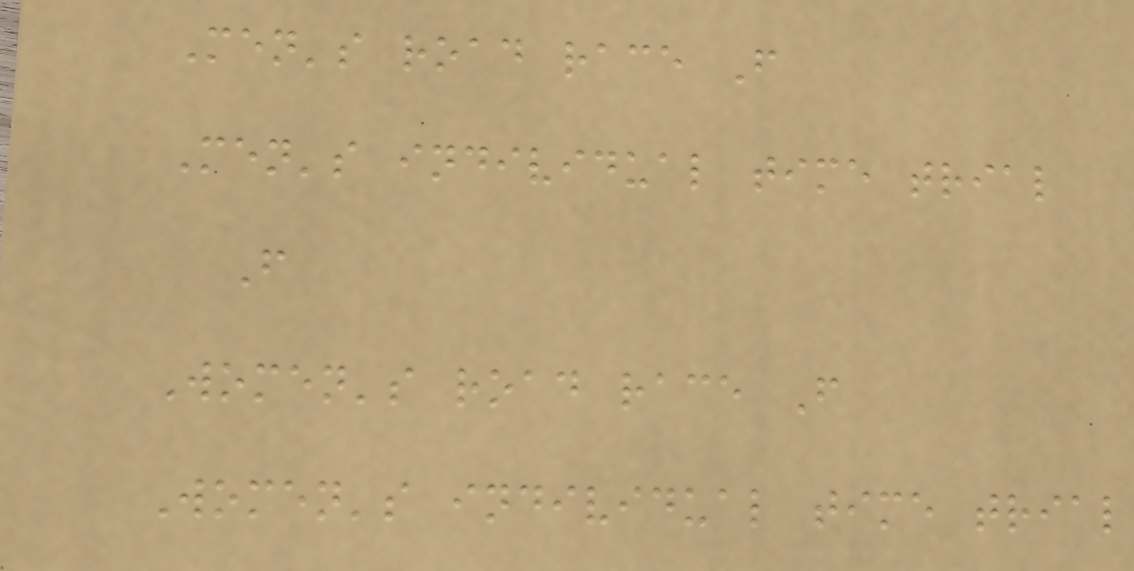Men's road race F
Men's individual time trial
F
Women's road race F
Women's individual time trial
